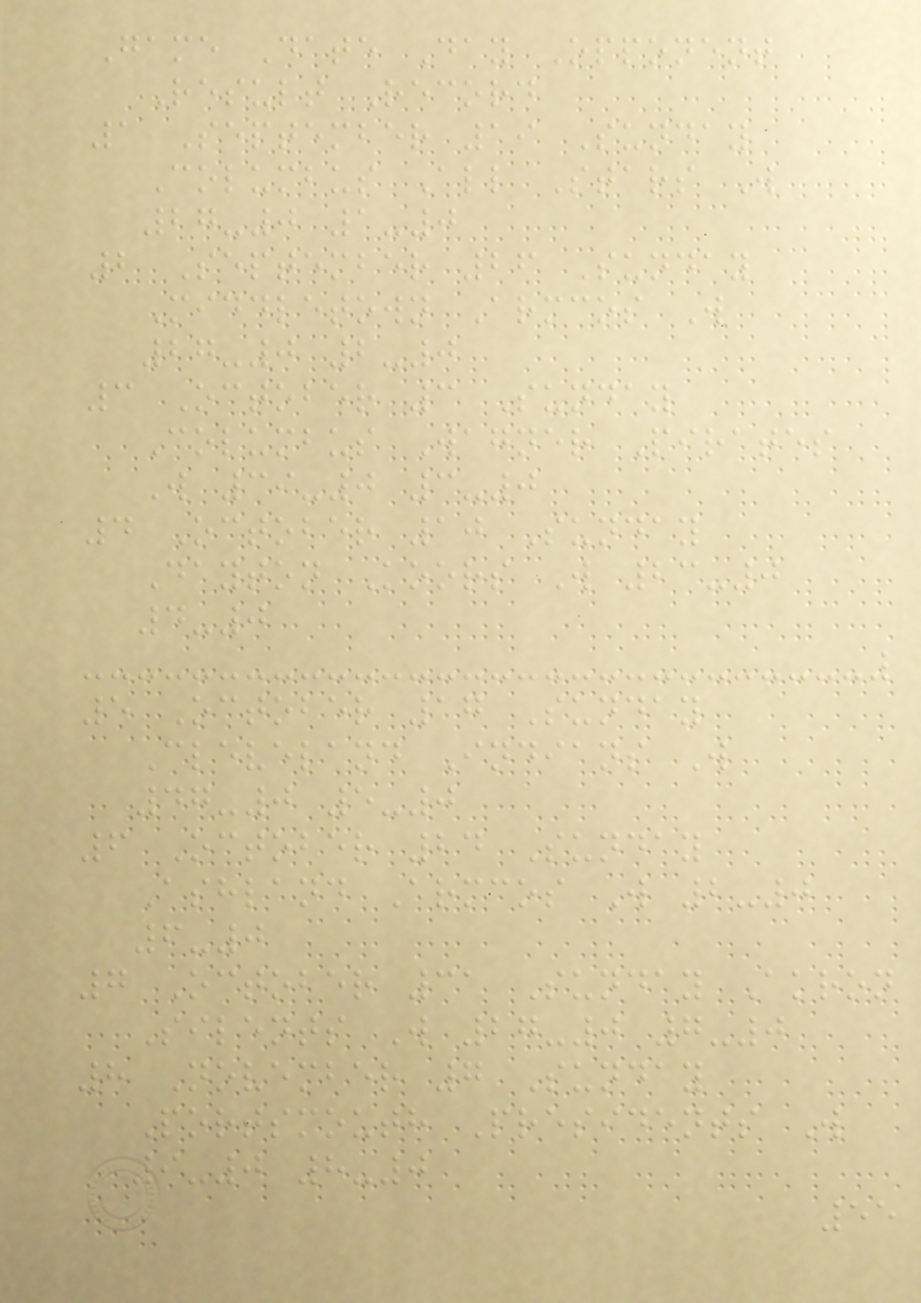Game Date Day Opponent
Result Record
1 September 19 Sunday
Columbus All Stars W
27-0 1-0
2 September 26 Sunday
Middletown Armcos W
27-0 2-0
3 October 3 Sunday
Columbus Wagner Pirates
W 39-0 3-0
4 October 10 Sunday
Dayton Koors W 23-0
4-0
5 October 17 Sunday
Cleveland Indians W
47-0 5-0
6 October 24 Sunday
Ashland Armcos W 2-0
6-0
7 October 31 Sunday Akron
Silents W 27-0 7-0
8 November 7 Sunday
Portsmouth Presidents W
9-0 8-0
55
